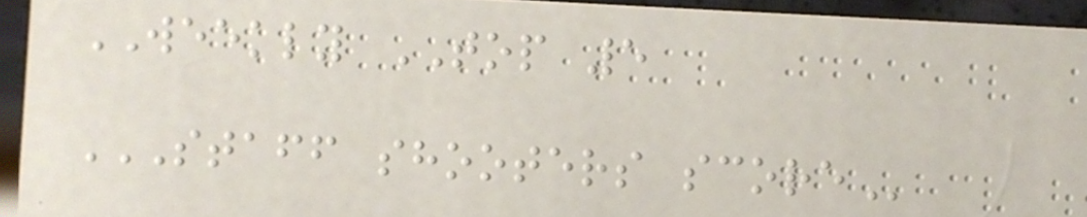WEEKLY TOP 5
STAFF SHOOTERS SCORE
